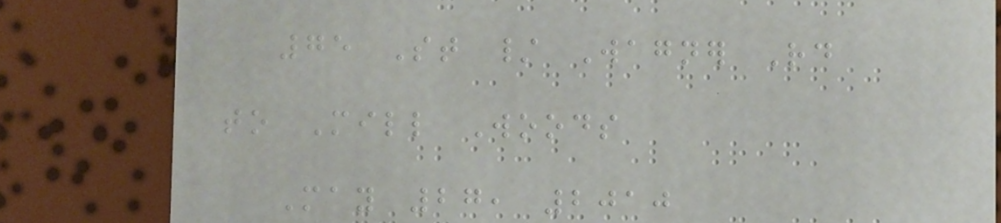75 St / Wagner Rd
to Mill Woods
May 27, 2010
